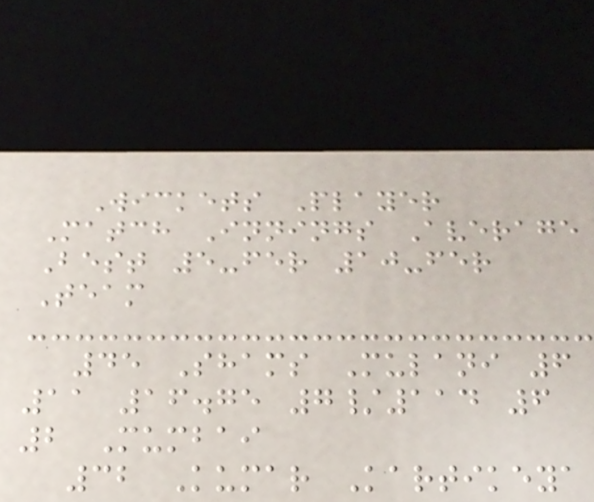Wickets Player
Match Innings Average
Best 5-fer 10-fer
Team
45 Shams Mulani 6
11 16.75 7/114 6
2 Mumbai
32 Kumar Kartikeya
